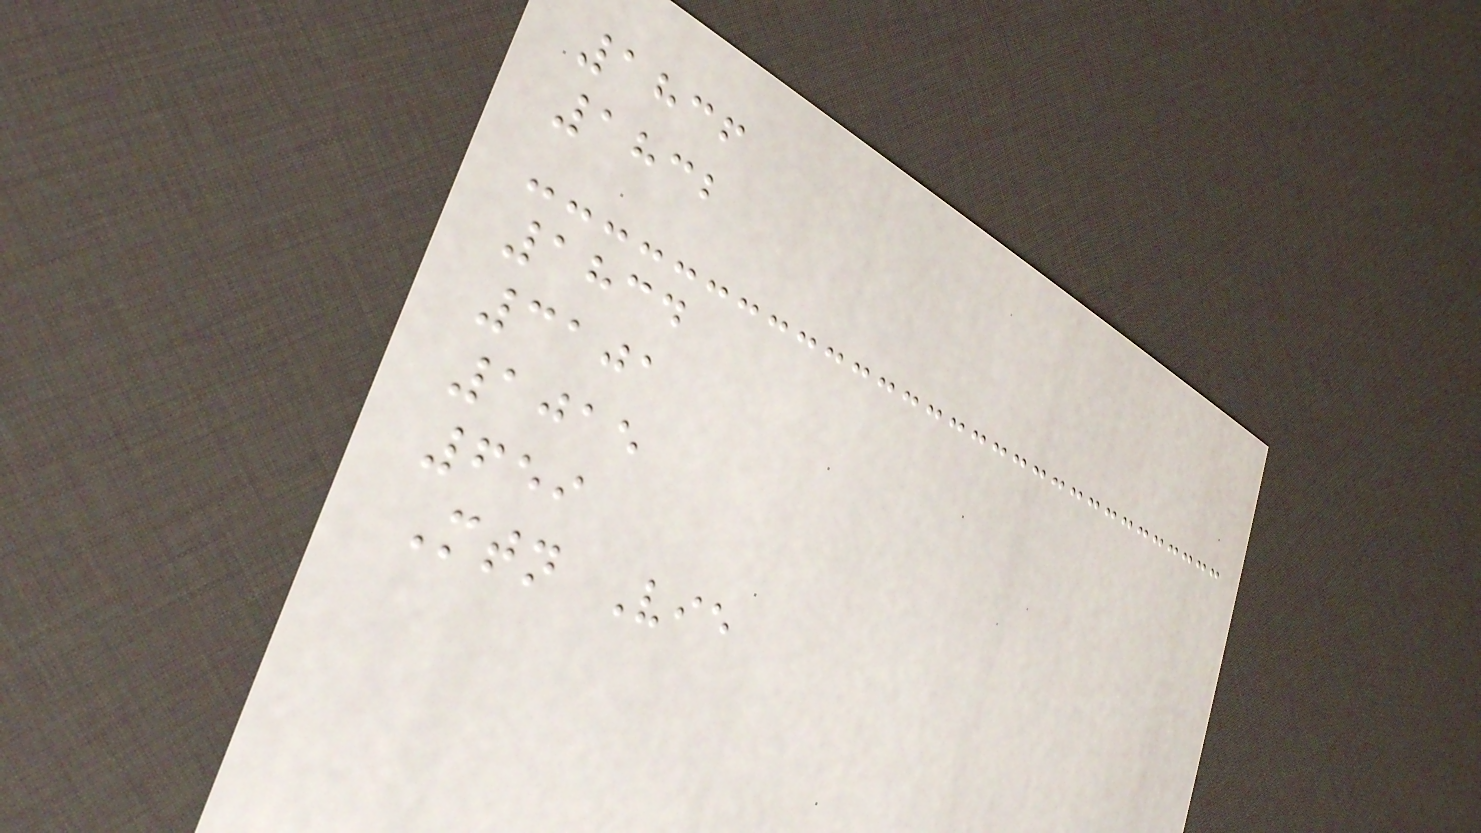1836
1832
1834
3101
1015
659
Mtn Vie
